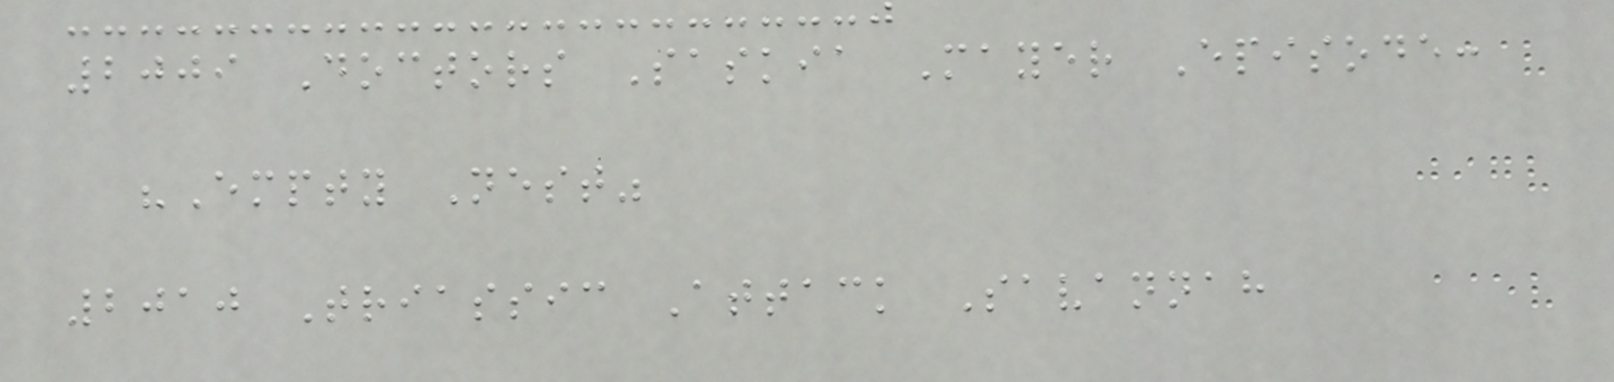2009 Doctors Saskia Mayer Episode:
"Empty Nest"
2010 Triassic Attack Savannah
